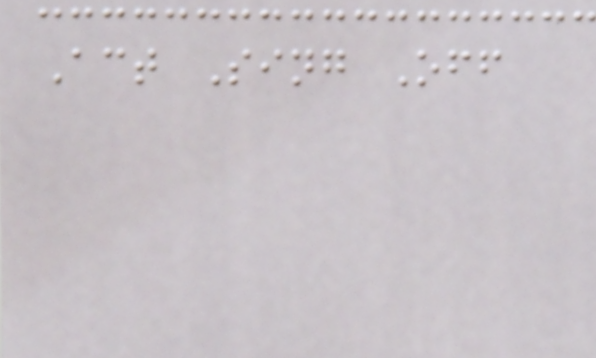Act Sing Off
